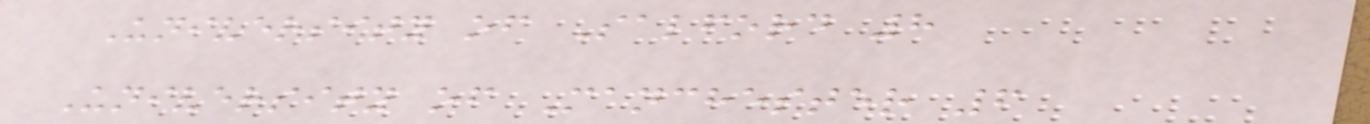University of Salford 8
University of Manchester 6
